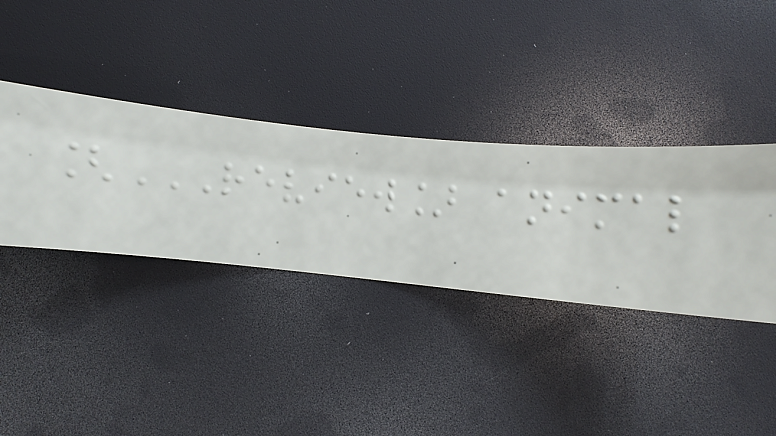[REVIEW] ANIMAL
